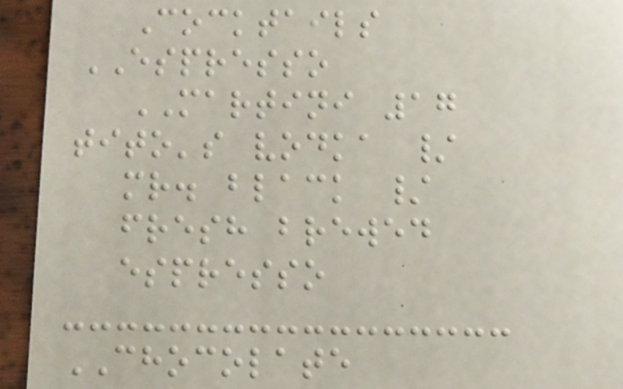Cocktails
ESPRESSO
MARTINI 17
tito's vodka /
mr. black /
fresh brewed
espresso
CHOCOLATE
